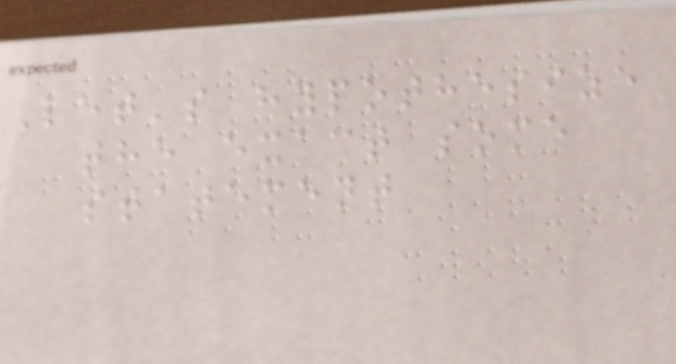Let's hypothesize
the exact some
statement
